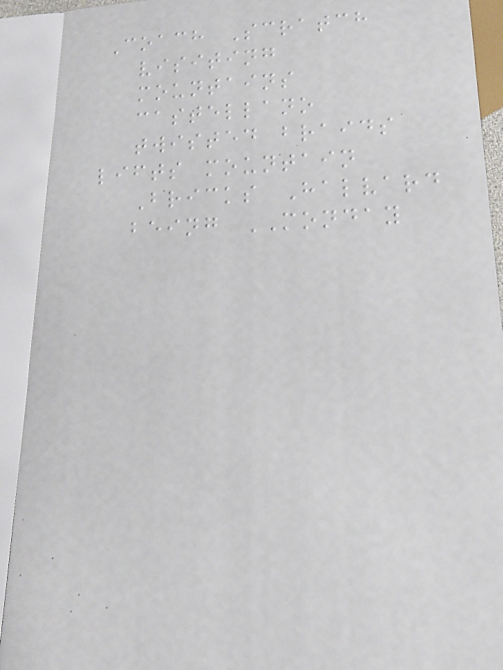Coach Scratch
visiting
mountains
castellano
twisted braids
lifts mountain
Bricks Halvard
being MONDAY
